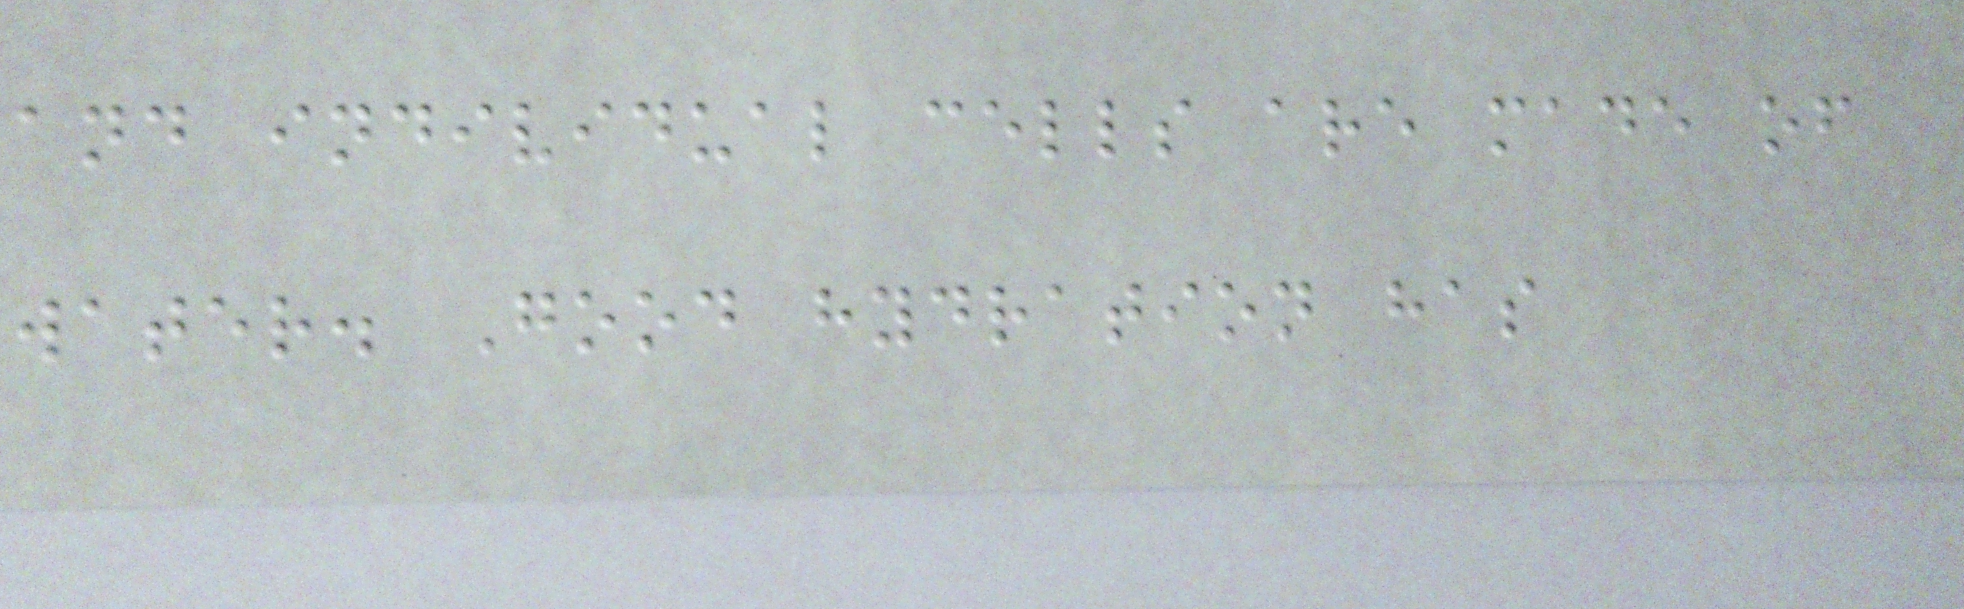and individual cells are made of
water. Good hydration has
